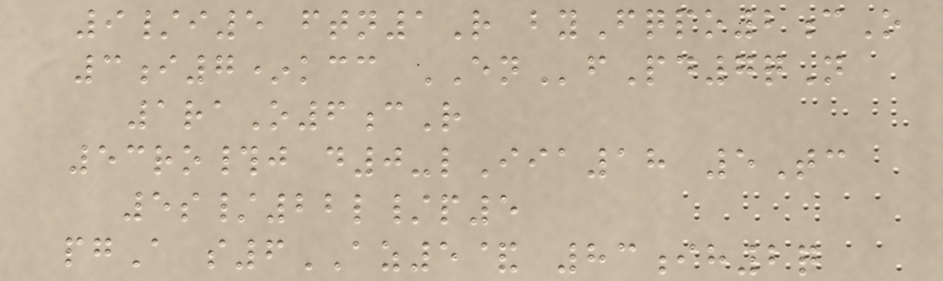9/i5 ftn1R byFqpo2cO
3i7*kcc ENfPd7qN
1raO6cR
53ro#j d0-lIia18 5Tc
5s/22l/p5
pgA s6AZ5& 83ih2q
